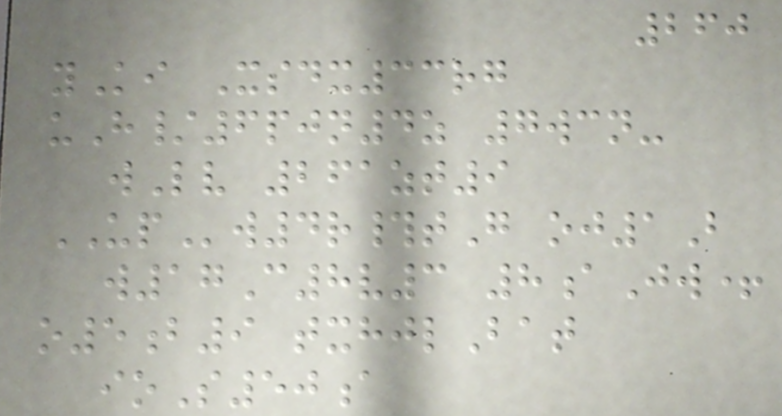260
yKi Xsdx33rg
uH/6pjn4z 7wcn-
wLv 261zt9
UPw4r#tG oj1B
w17C8v3 8aJw+
o5b9 txhjlBat
ioS50a
